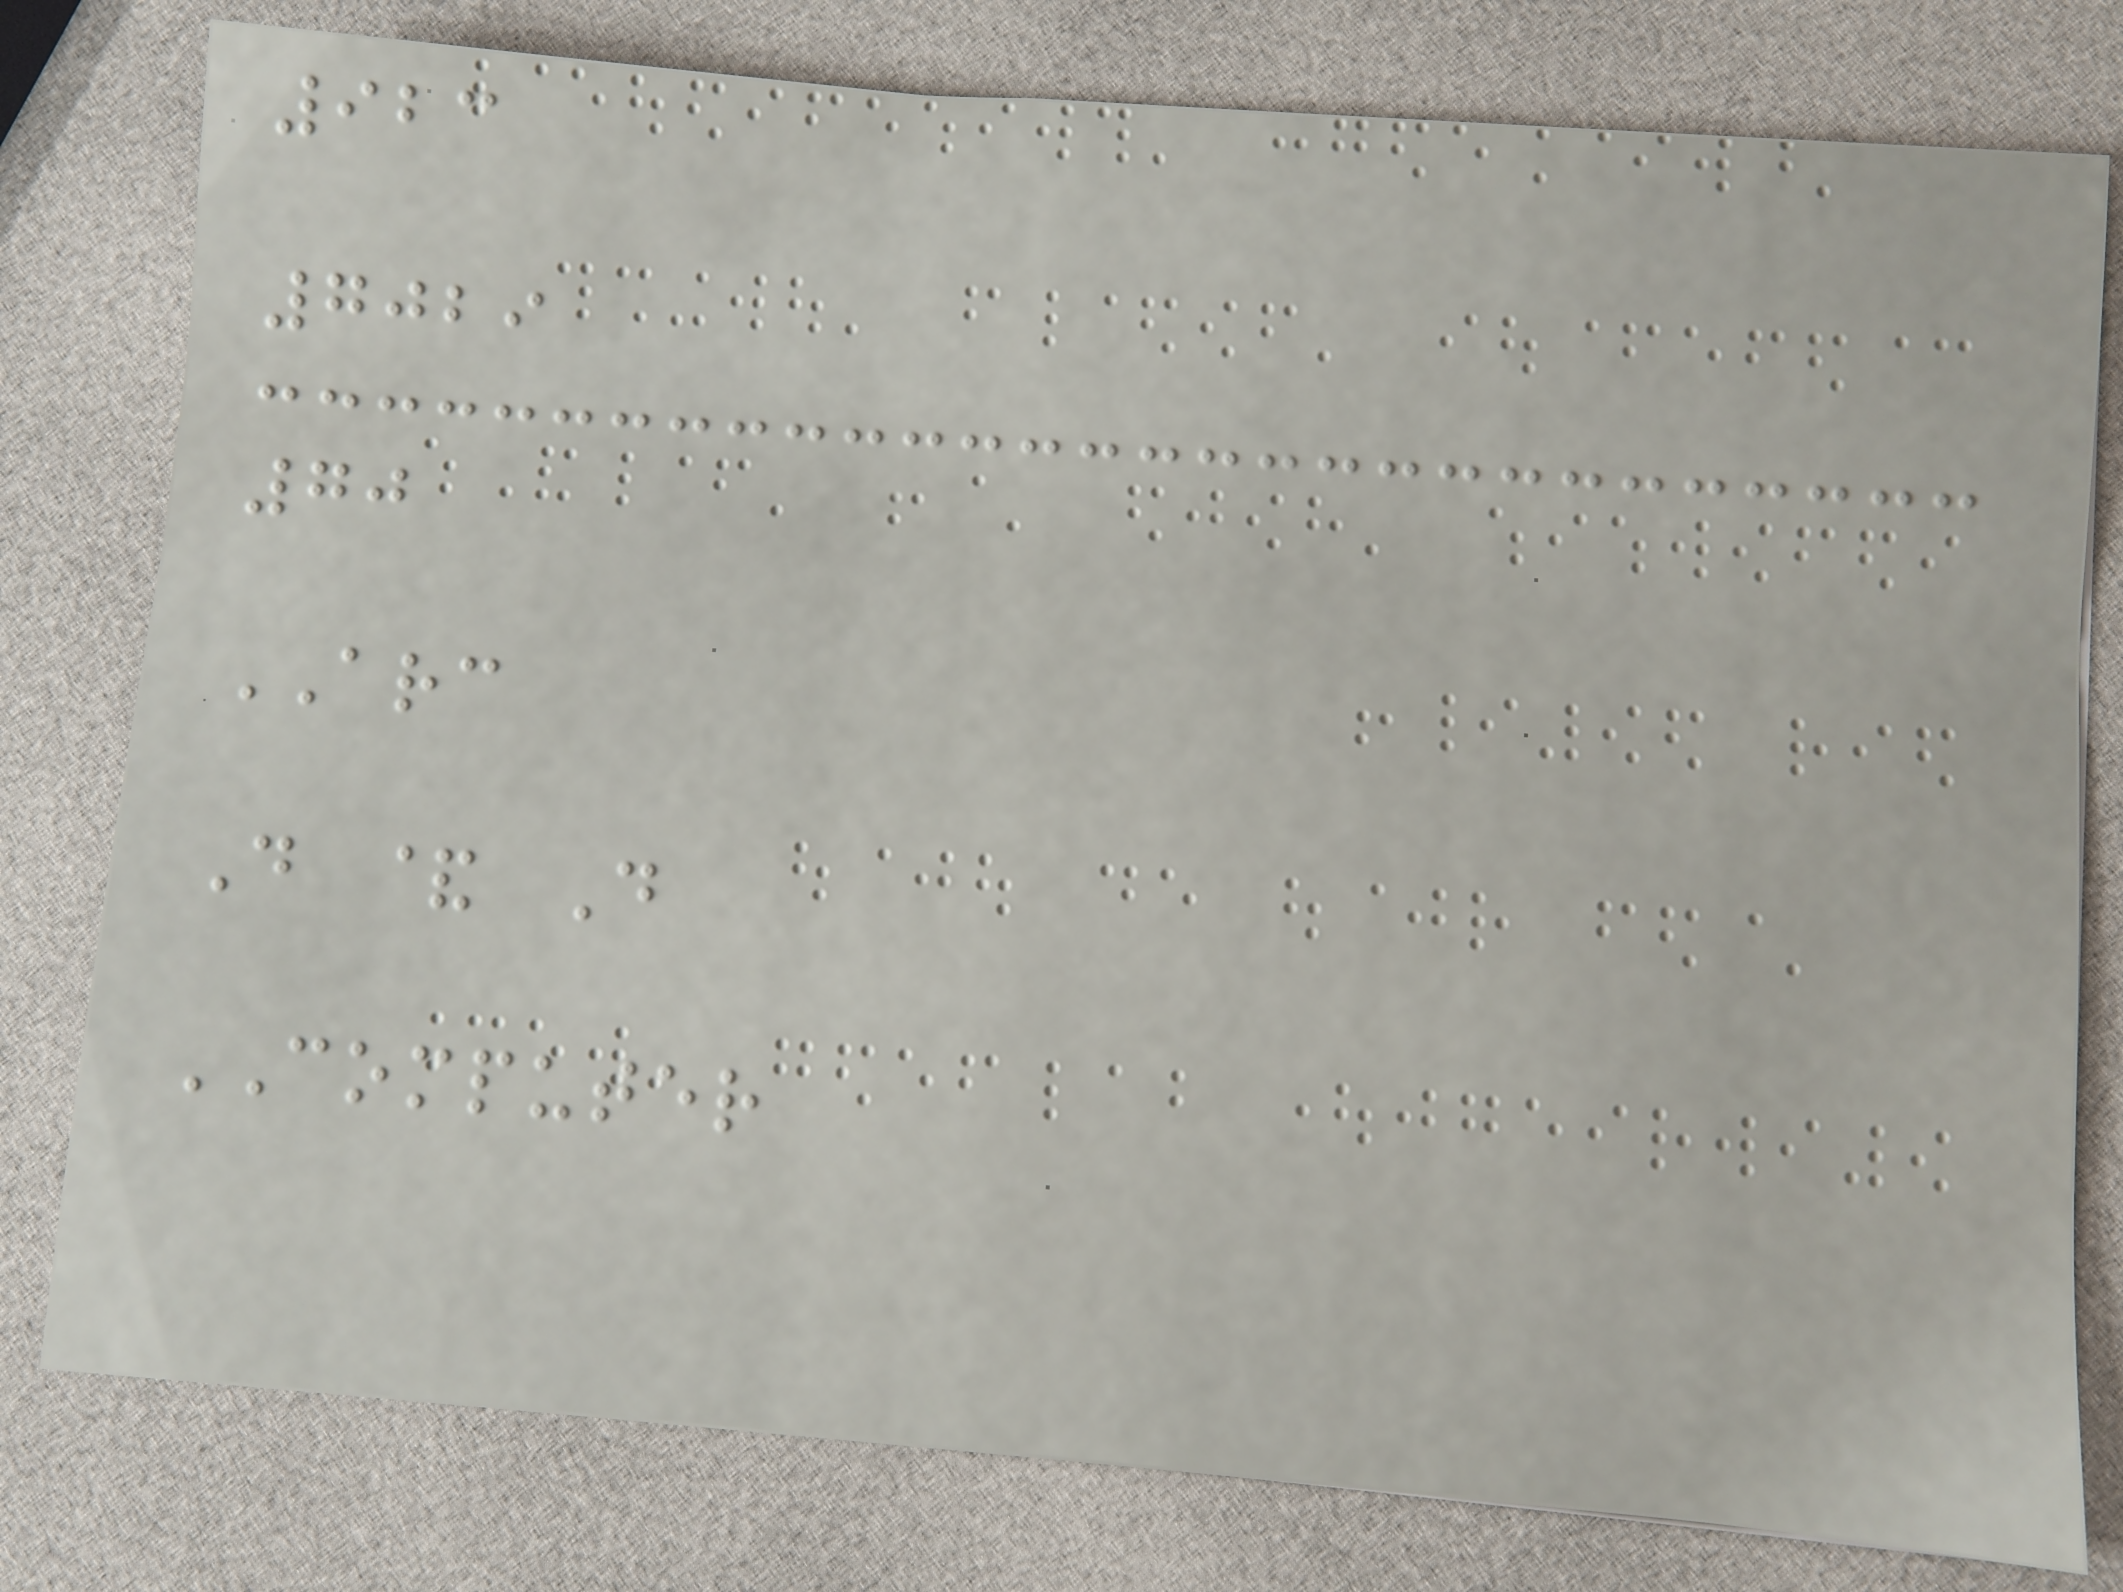923
7029
70
ARC
D & D
COMPUTER
